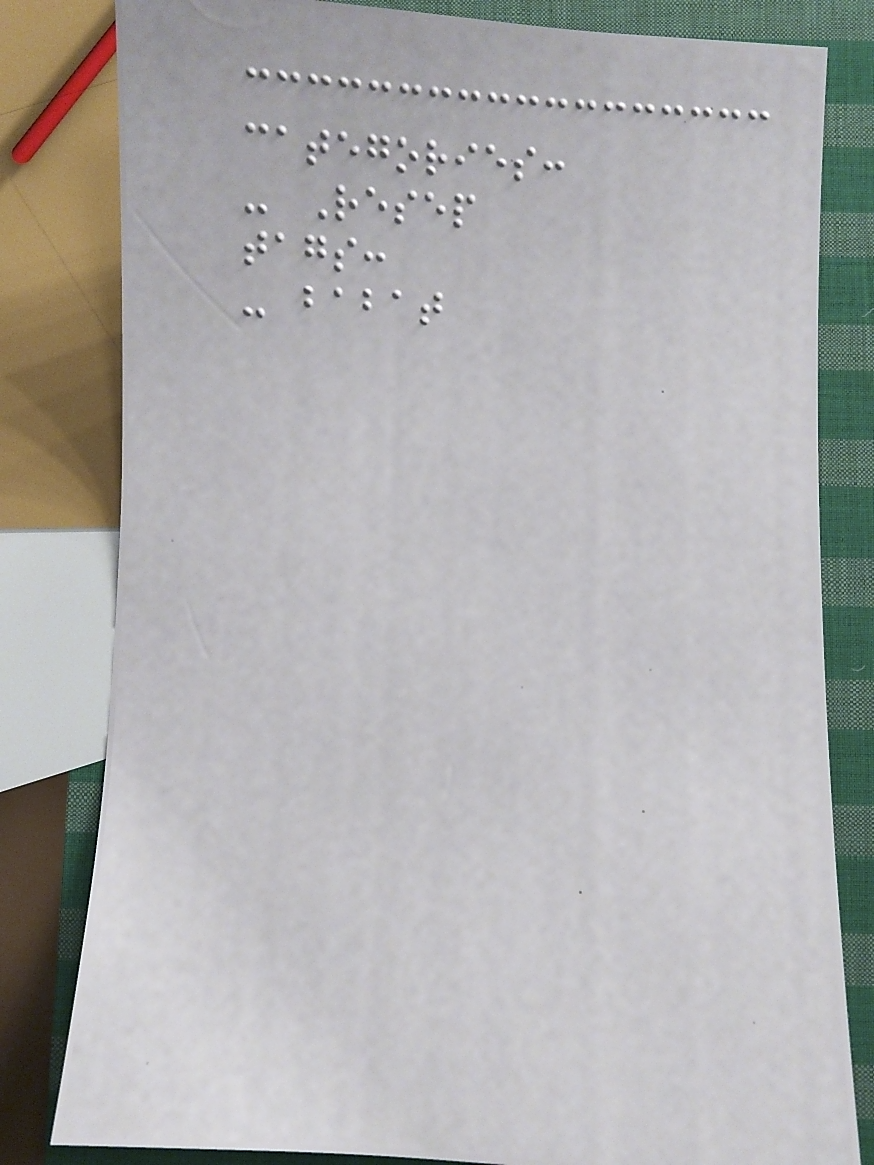categories:
- Resep
tags:
- babat
